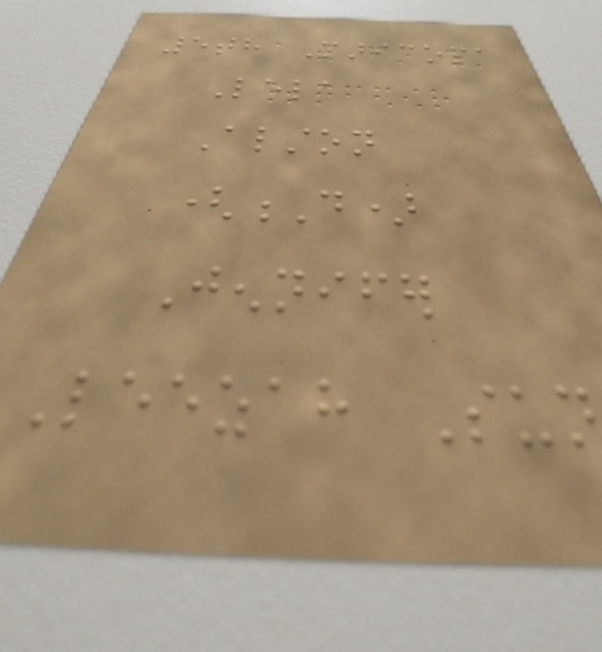5th Maricopa
Lela
Alston
(D)
Jennifer
Leezah Sun
